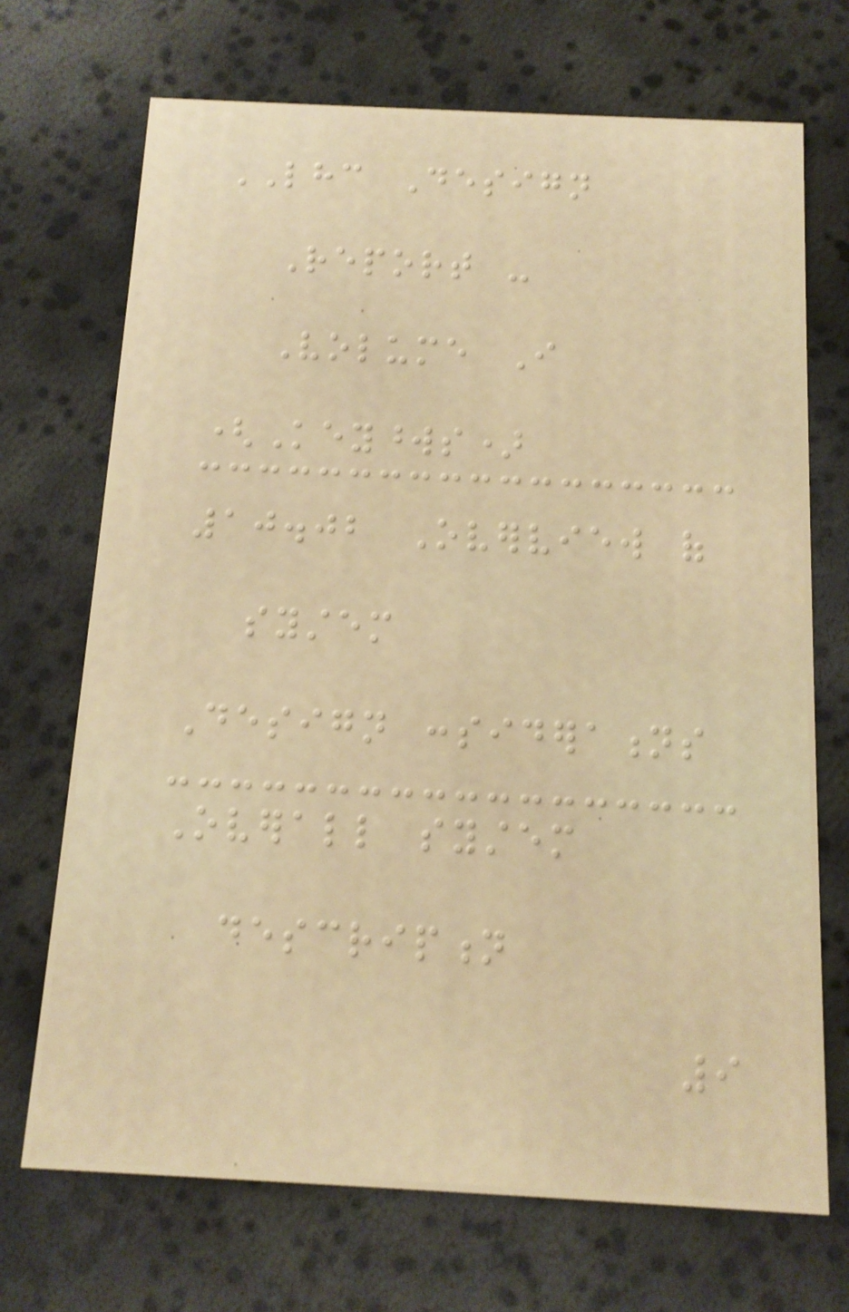LHC Design
Report -
Volume I
(Keywords)
10.02 Overview of
system
Design considerations
Overall system
description
9
